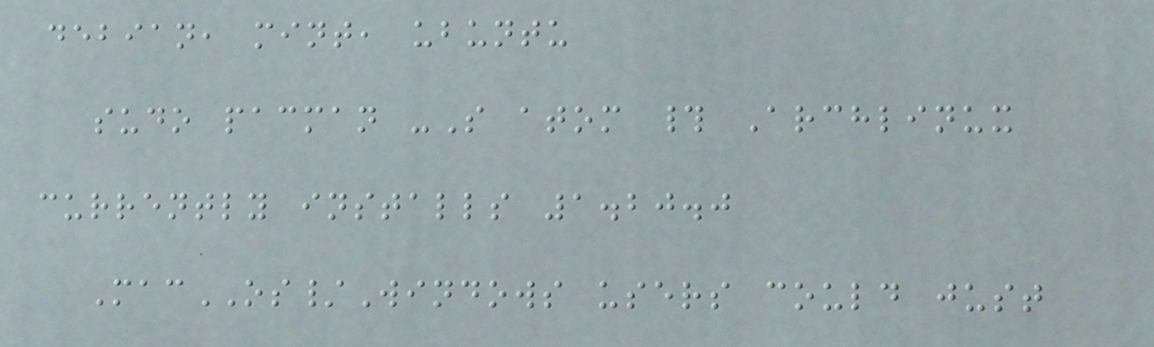debian, mint, ubuntu
sudo pacman -S atom # Archlinux
currently installs 1.20.0
MacOS/Windows users could just
